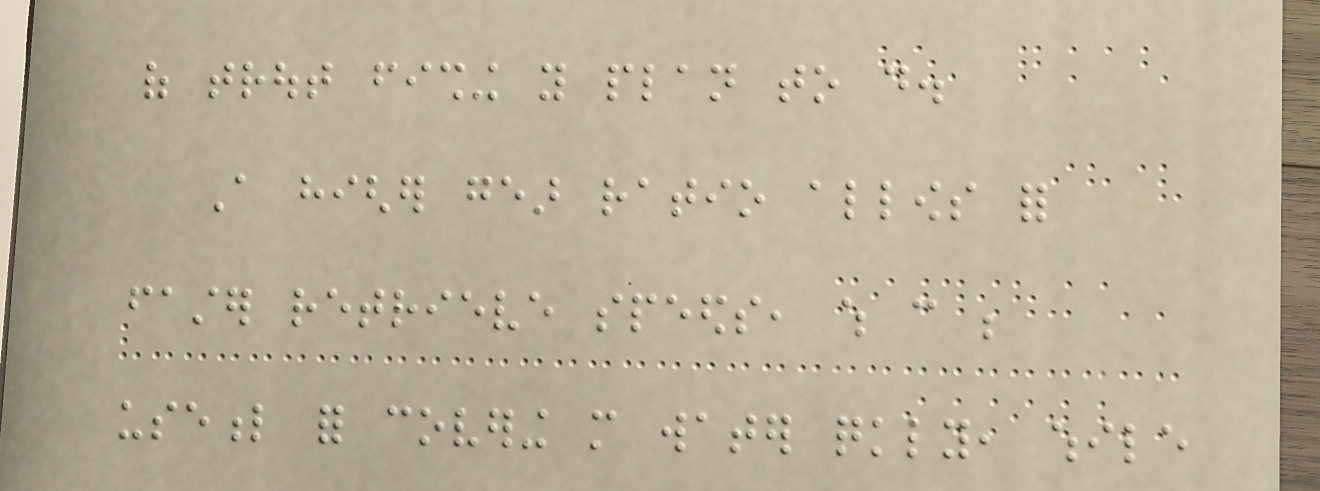of trout fishing you plan to do.
A higher gear ratio allows for
faster retrieve speeds, which can be
useful for covering more water quickly, while
